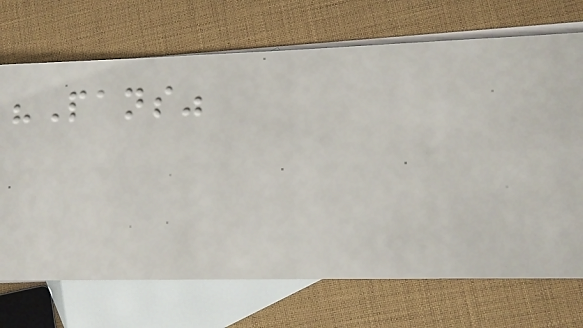"Pans"
